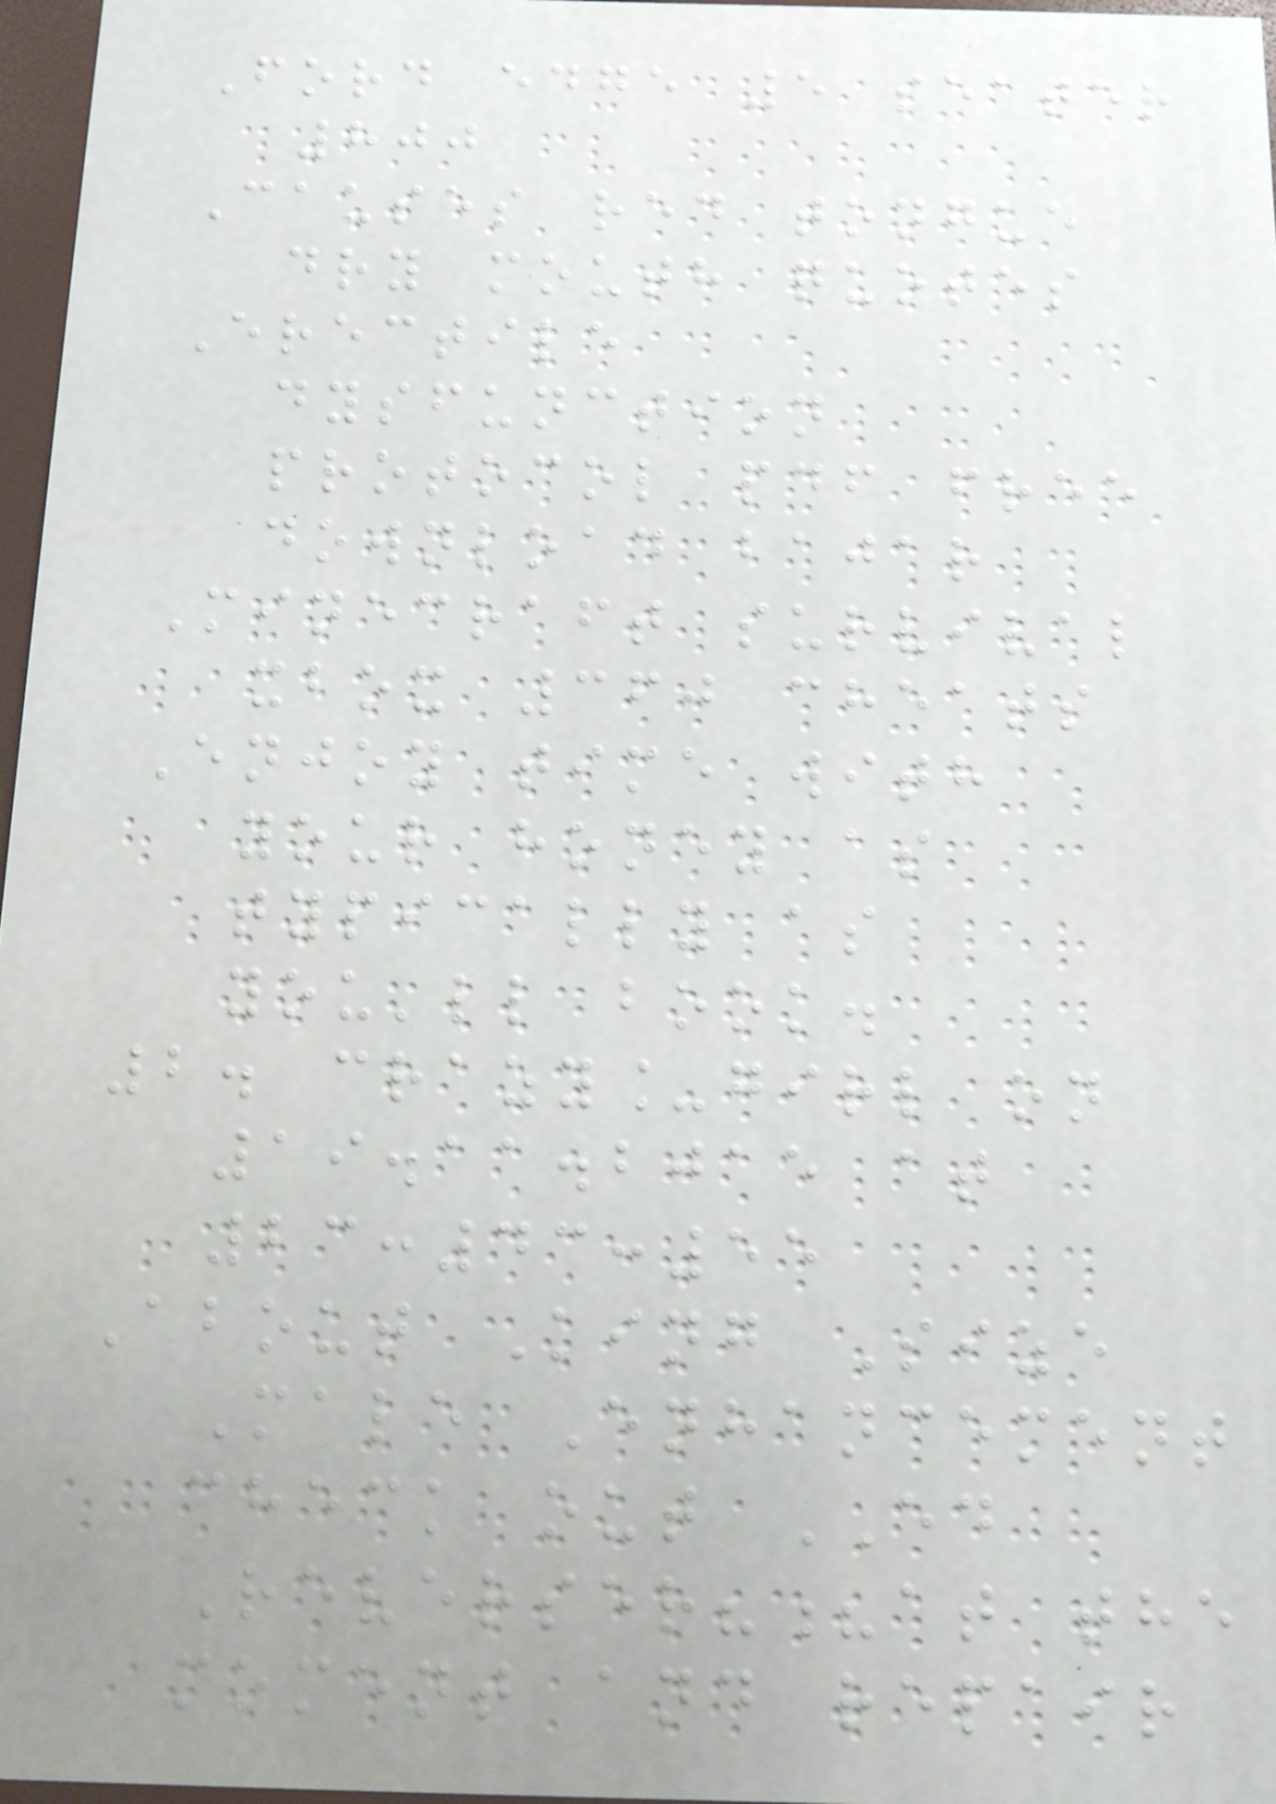Ford edge 5 seater
800
Causes red tongue
dry mouth quotes
Erectile
dysfunction
protocol pdf free
download bajar
Minecraft survival
xbox 360 cheats
Enjoy time with
your honey as
typically as
you'll book.
2. crazy_girl on
19.11.2015 at
23:43:55
About King Size
Male Enhancement
check out ED
Reverser??at the
moment and repair
